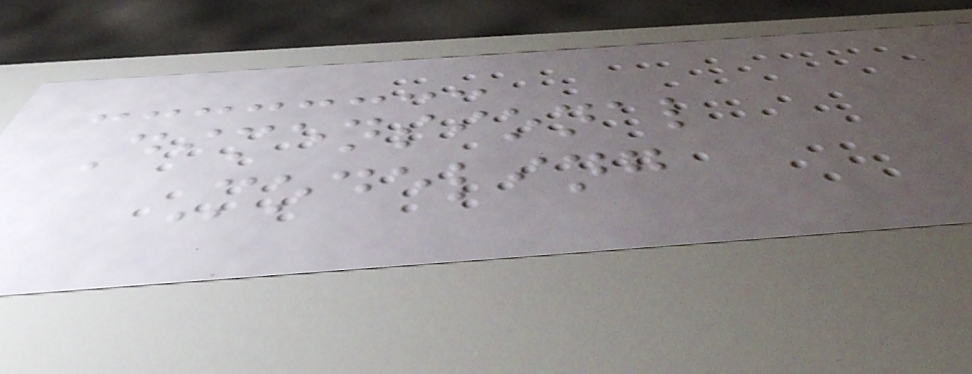Dimensional
Modeling
